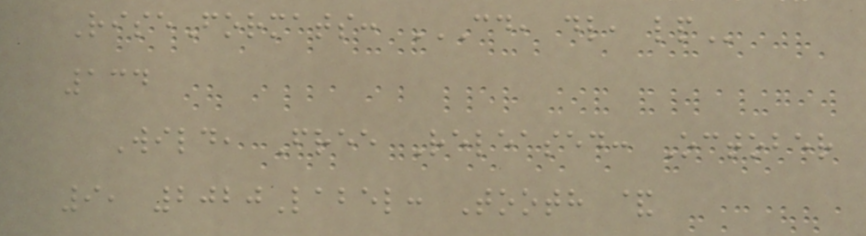RiseFormats: CD, DL, LP
134
Wild, Free Released: October
9, 2020Label: Tooth &
